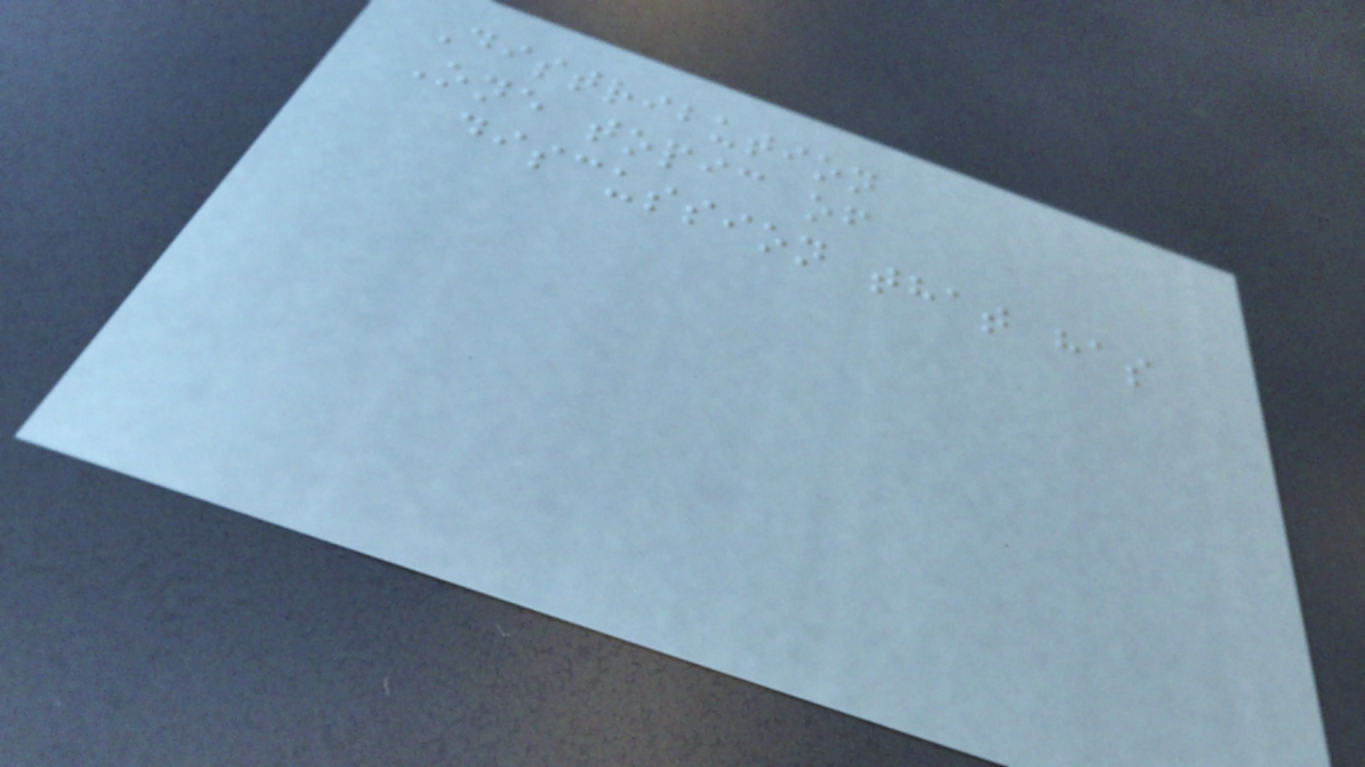Distribution
One topic of
discussion that has
